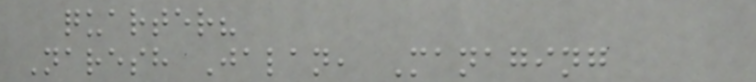quarter?
Naresh Jalan, Managing
